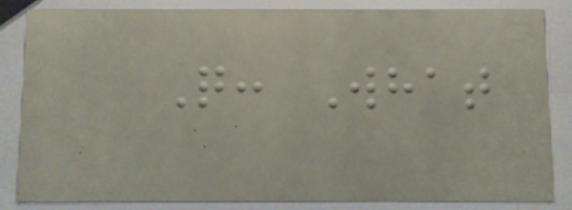Q: What
